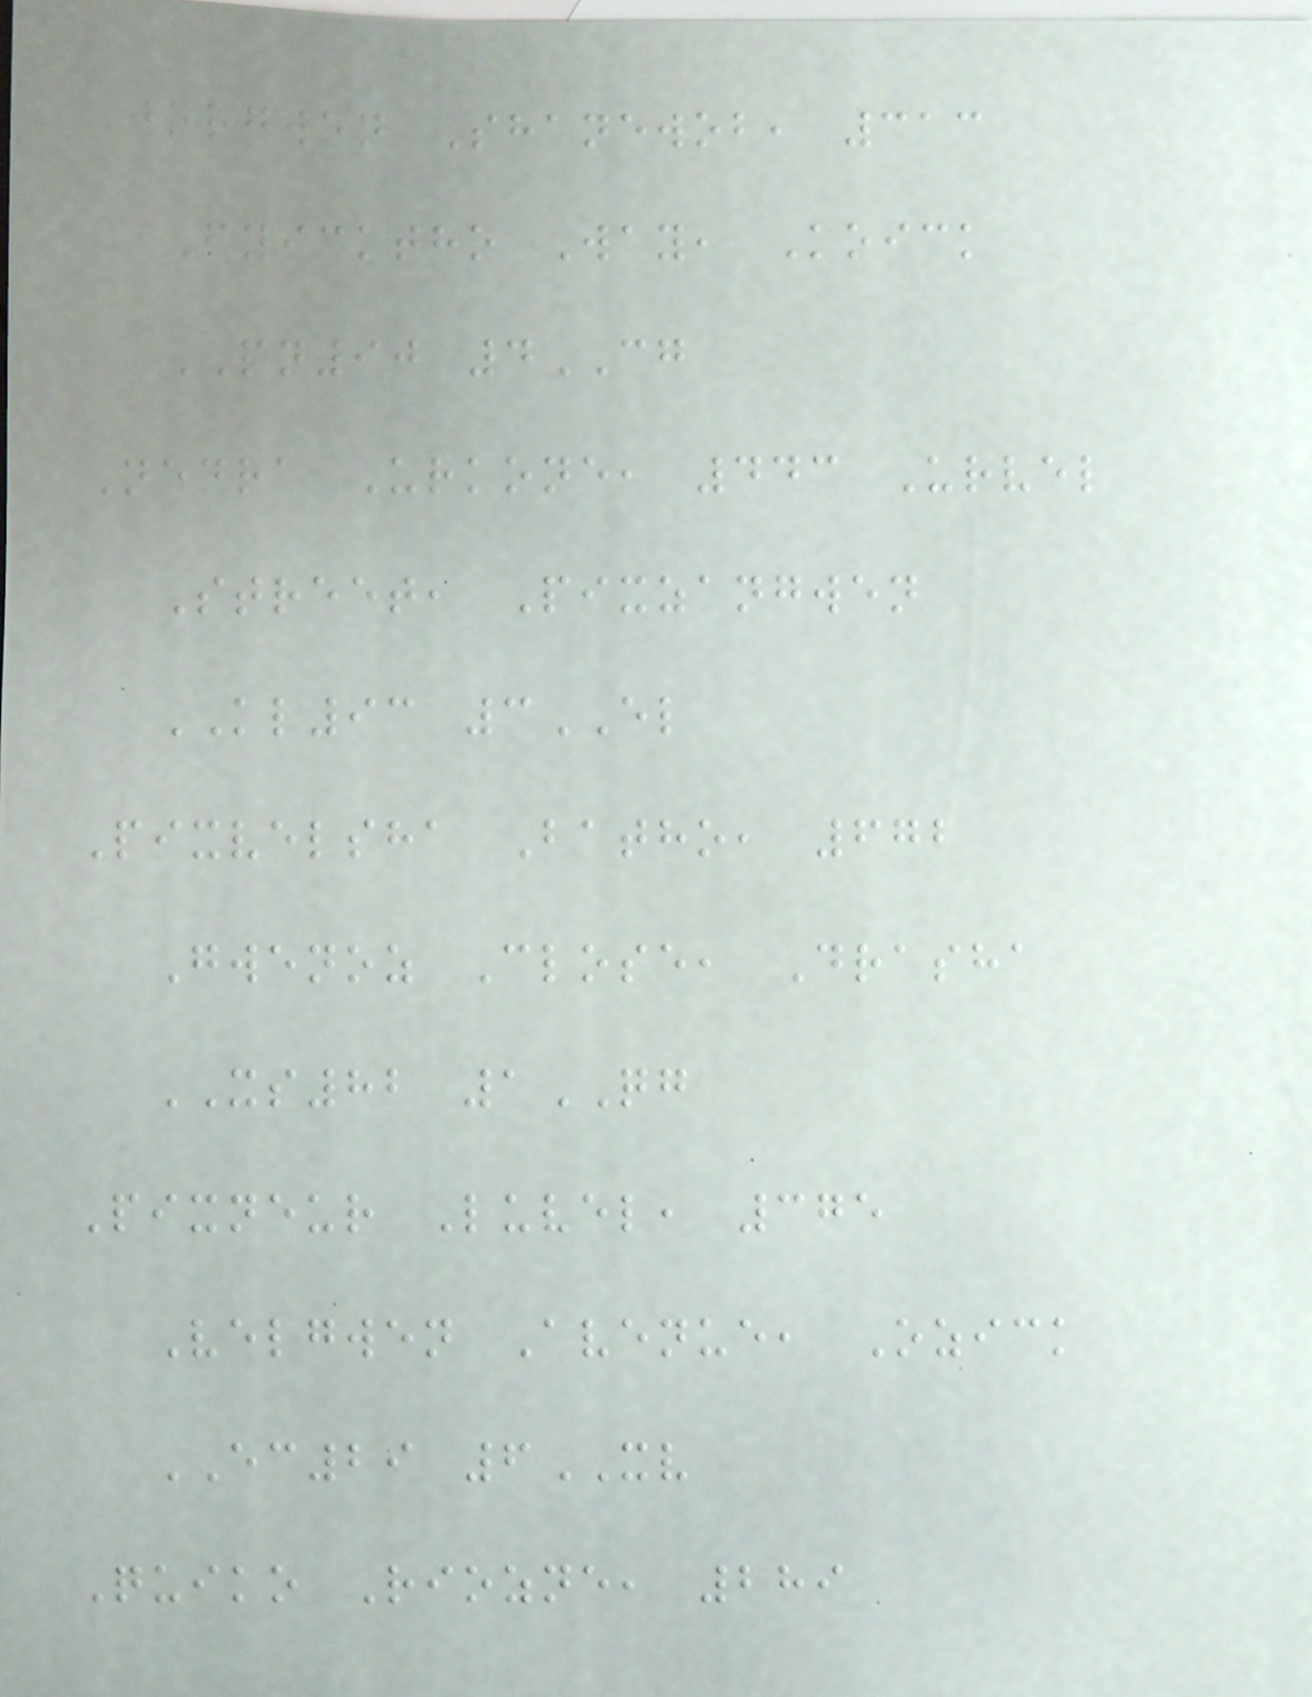Jorgwen Shanewob, 313
Fyicktho Way, Koick
PN90 4CG
Nedra Urkone, 443 Urvel
Street, Pixzangwen
KL93 3EL
Pixvelsha Batho, 672
Gwenoz Close, Drasha
XS82 1QG
Pixneur Luvel, 375
Velgwen Avenue, Ozick
EC29 6XV
Quiko Riozne, 289
